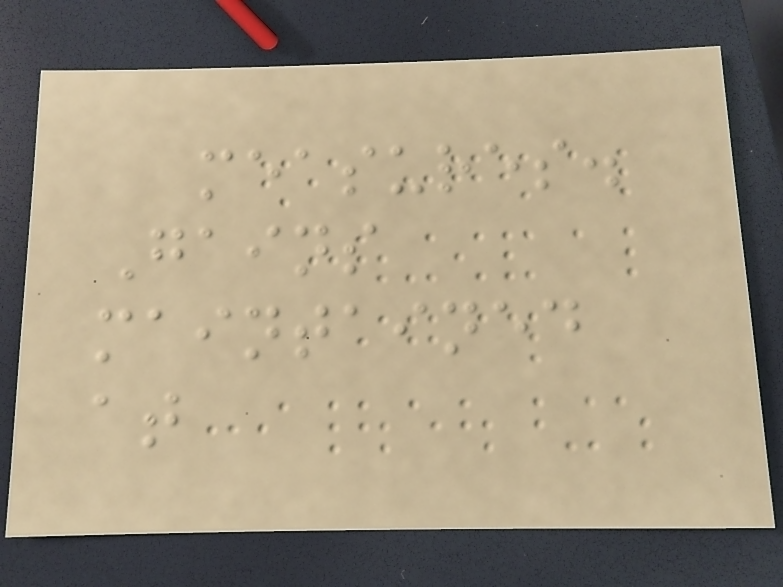measures.
Gains
maintained
at
